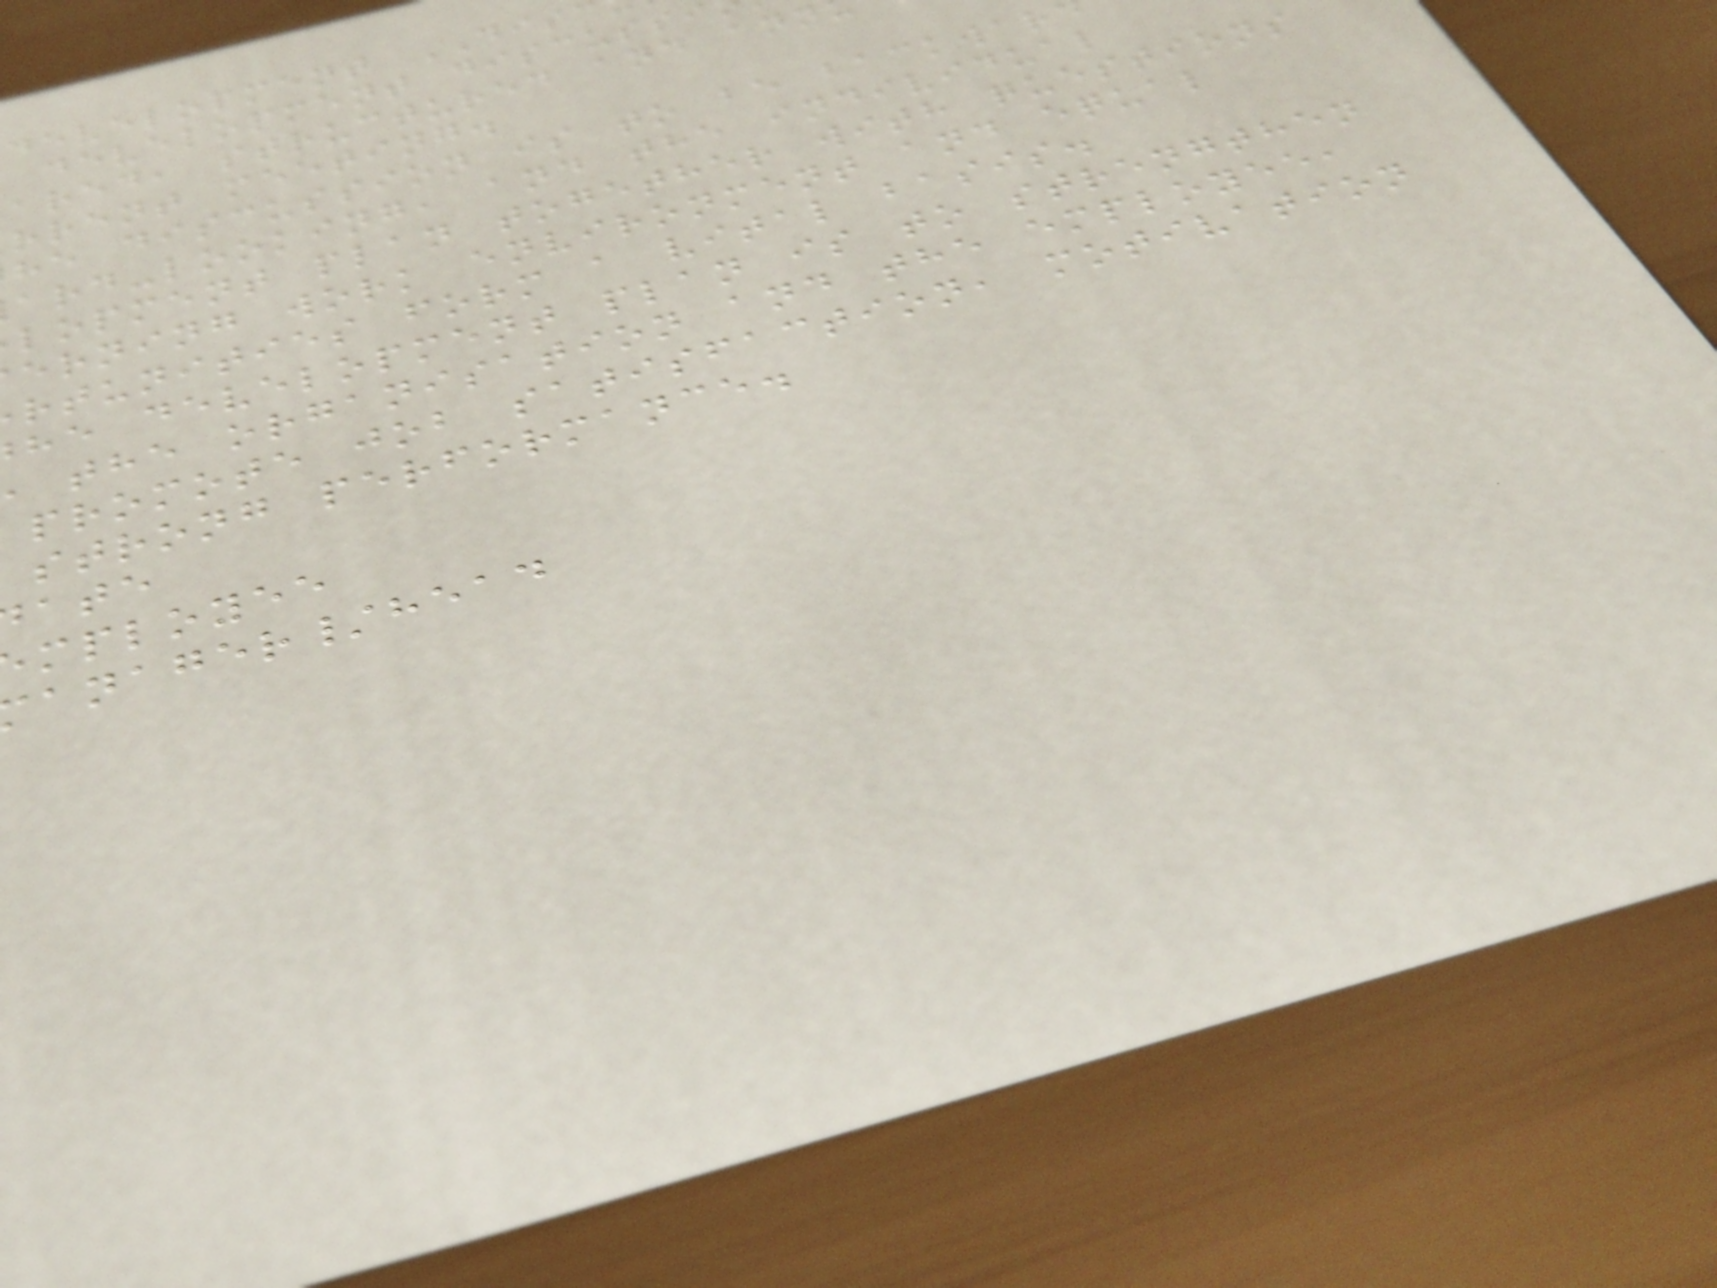development DIS
development discussi
ared, structured and ann
rrent meeting.
he discussion is to be backwar
ard-looking, and the individual
lopment plan together with questions
erning work environment and equal
rtunities form a vital basis.
he development plan is to strengthen
the organisation and the employee,
promote job satisfaction, motivation
strong performance.
mployee
anager/head
